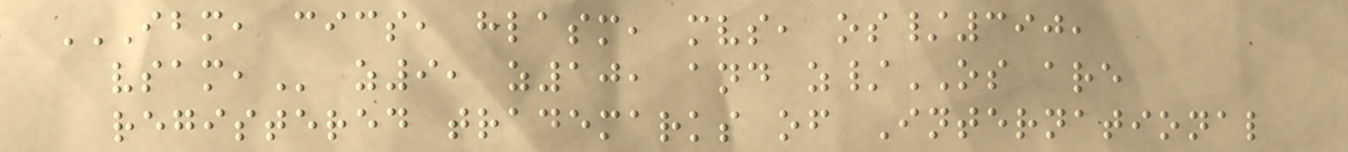IBM, CICS, HLASM, MVS, OS/390,
VSAM, z9, z10, and z/OS are
registered trademarks of International
